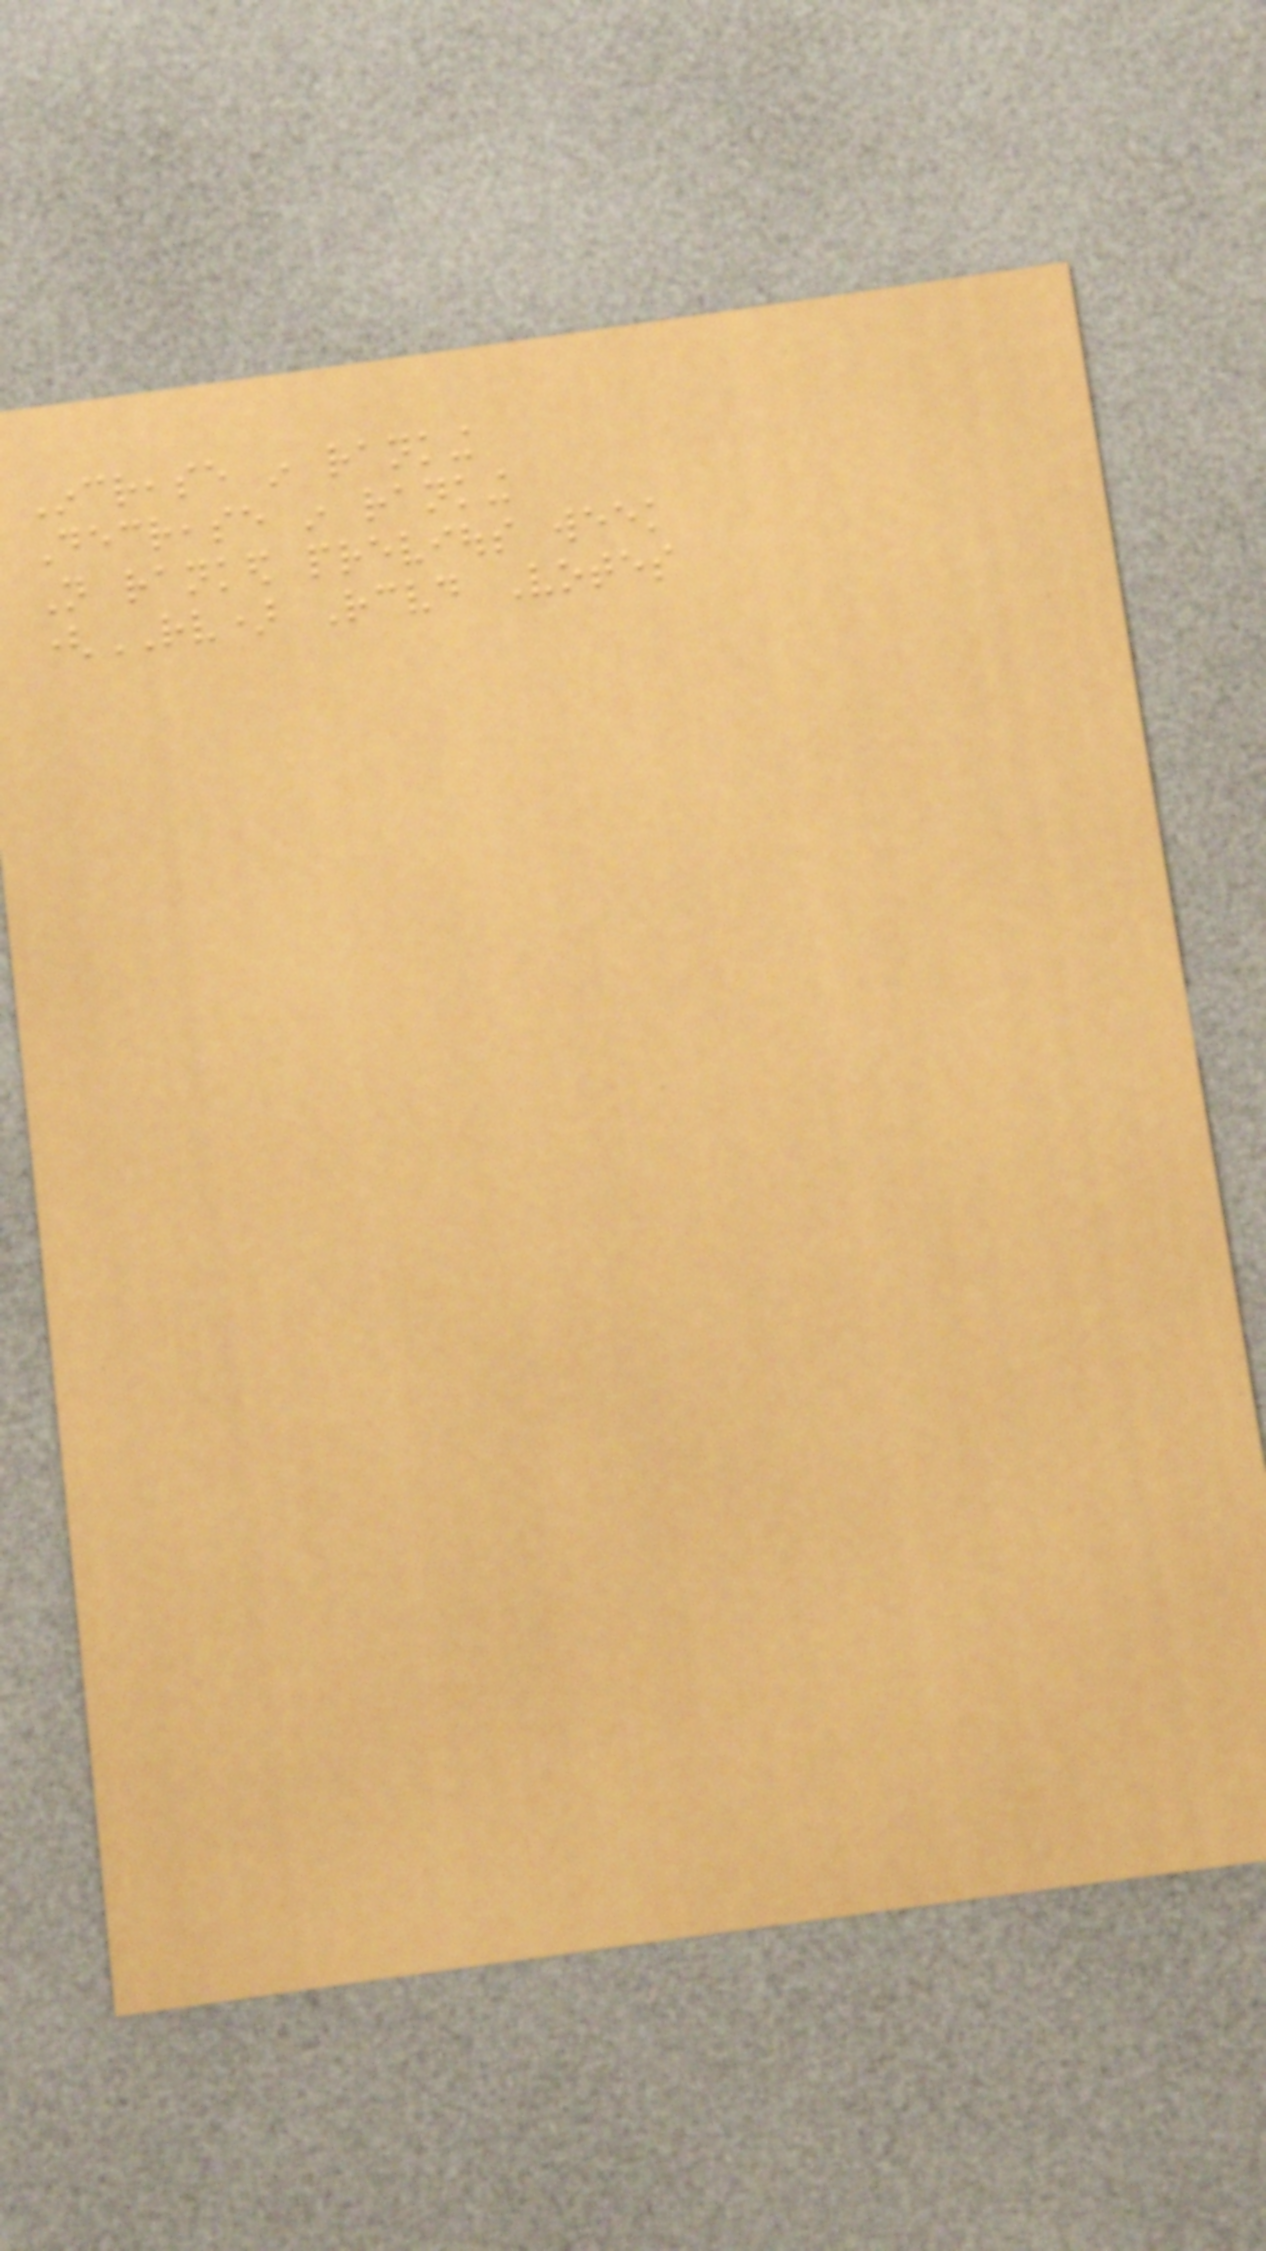Increase in ranking
Decrease in ranking
Not ranked previous week
(RV) Received Votes
